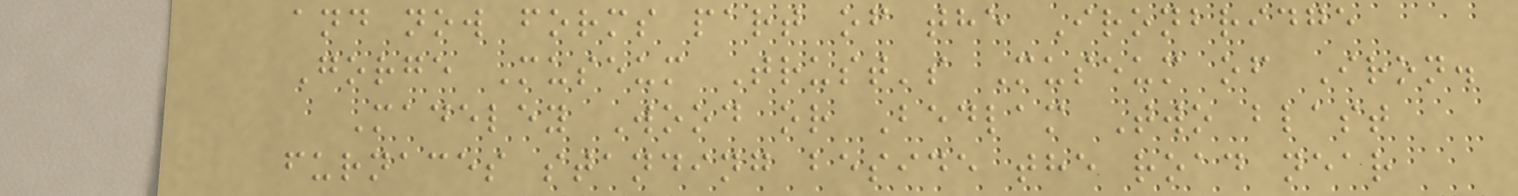and now forms part of the Ironbridge
Gorge Museum Trust's Museum of Iron.
Madeley Wood or Bedlam Two blast
furnaces standing beside the road near
